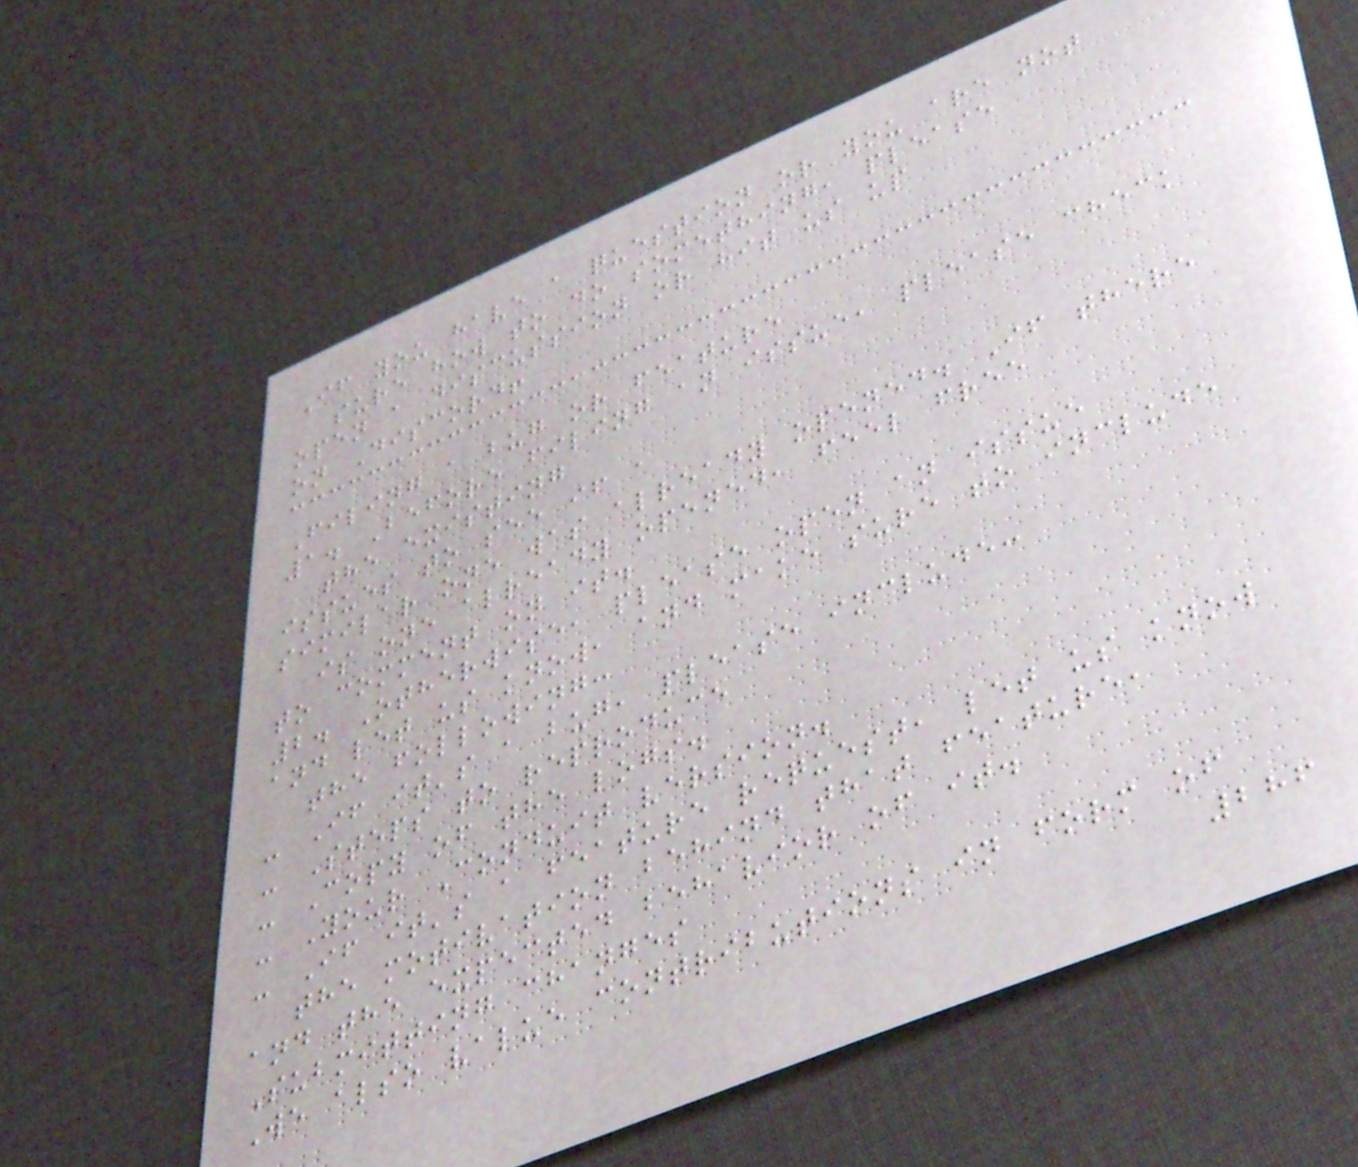If you have a question or you are not
sure how to do something, please
open a discussion or hit us up
on Discord!
Filing a bug or feature
1. Before filing an issue, please check
the existing
issues to see if a
similar one was already opened. If there
is one already opened, feel free
to comment on it.
2. Otherwise, please open an issue
and let us know, and make sure to include
the following:
- If it's a bug, please include:
- Steps to reproduce
- Copy of the logs.
- Your Conduit version.
- If it's a feature request, let us know
the motivation behind that feature,
and the expected behavior of it.
Submitting changes
We also value contributions in form of
286
